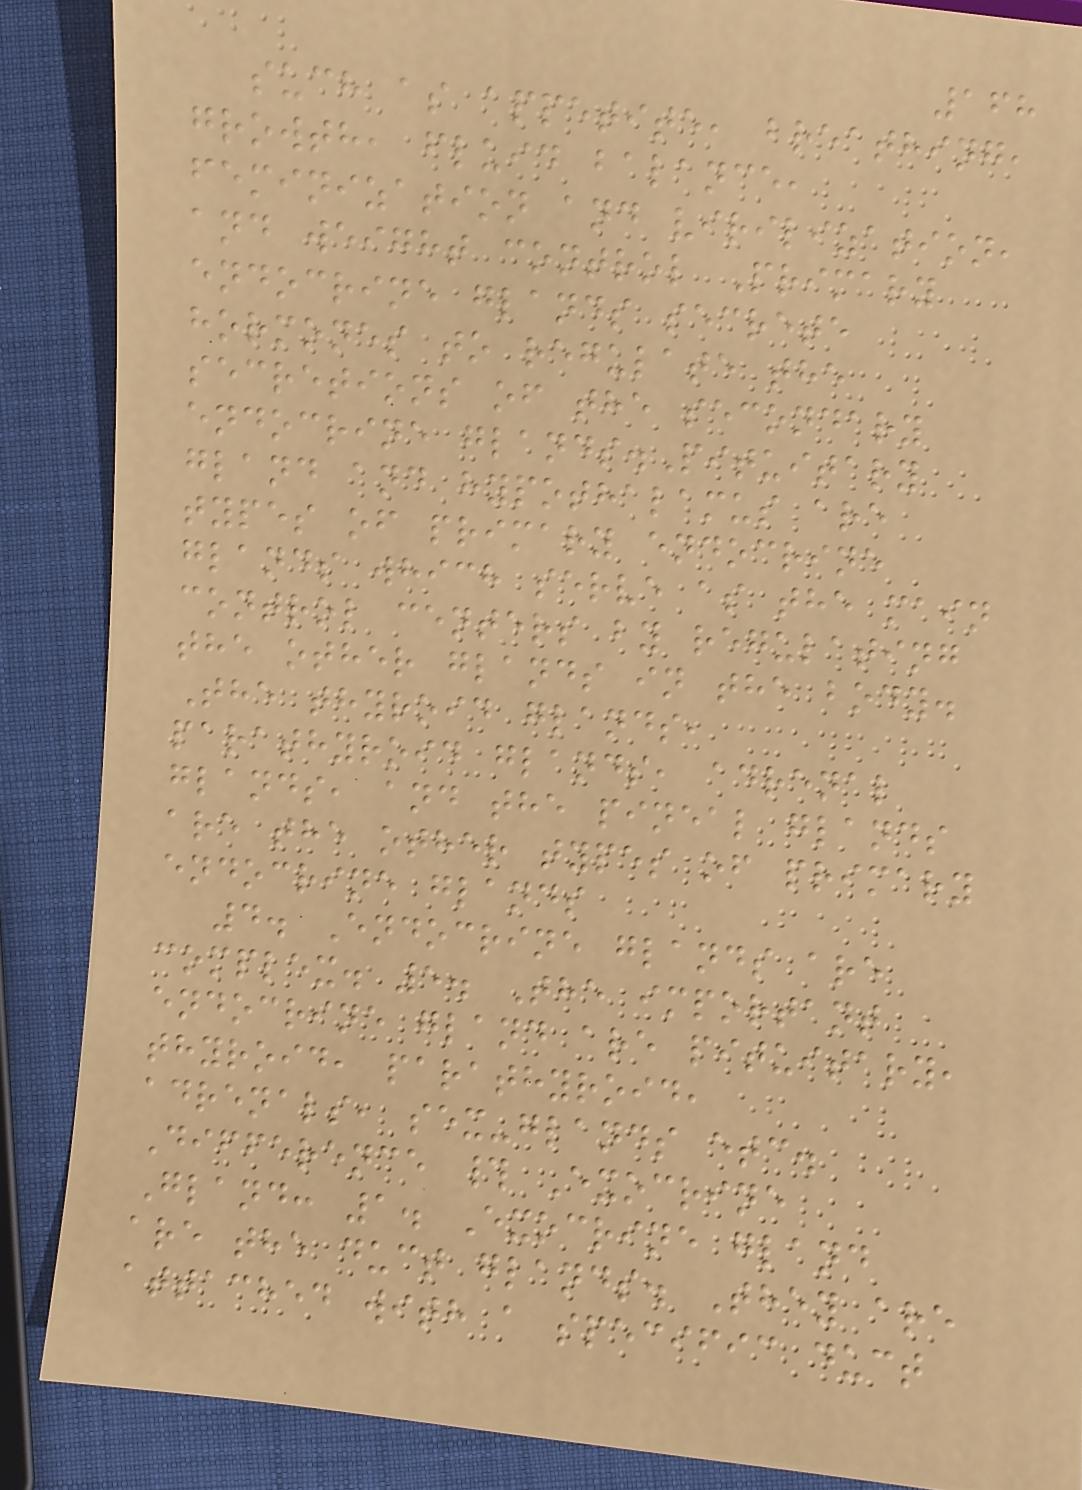168
such as appetite, breathing,
growth, fluid balance,
feminization and virilization,
and weight control Primary
endocrine glands secrete
hormones to regulate the
secretions of the secondary
endocrine glands.Pituitary
gland and hypothalamus are
types of primary endocrine
glands which serve as the main
control centers by regulating
the other glands in the body.
The thyroid glands,
parathyroid glands, adrenal
glands, and the pineal glands
are the other types of primary
endocrine glands
4. Endocrine glands are
complex. 5. The important
endocrine gland are pituitary,
thyroid, parathyroid,
adrenals, sex-glands etc.
Difference # Exocrine
Gland: 1. Exocrine gland
are the duct glands. They are
attached with a specific duct
